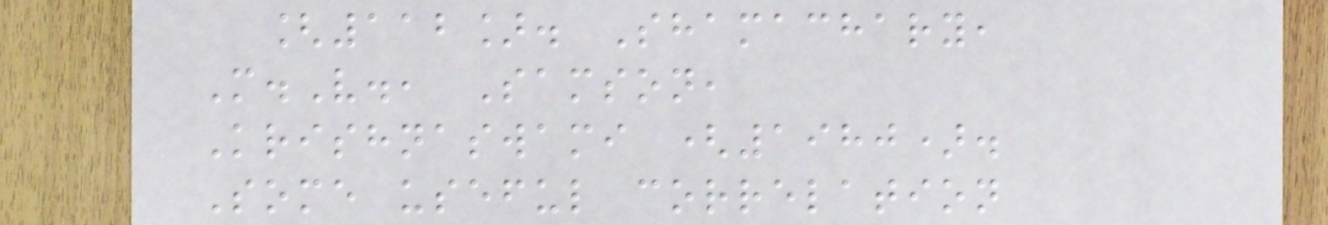[112]. Shamachary,
M.V., Samson,
Krishnaswami (1980).
Some useful correlation
